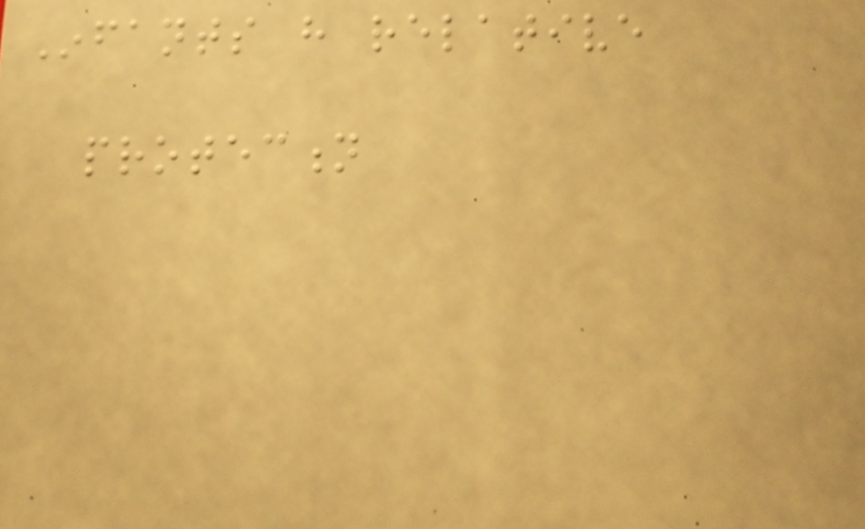Infants have relative
protection
